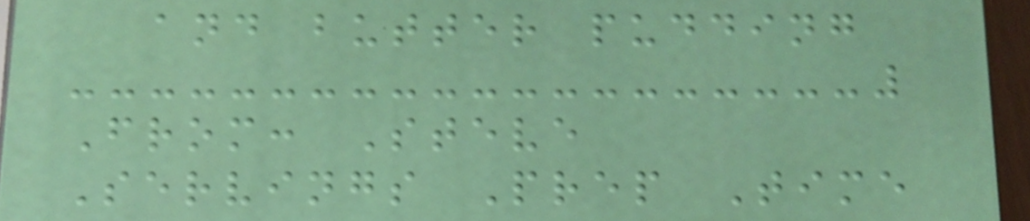and butter pudding
From: Steve
Servings Prep Time
